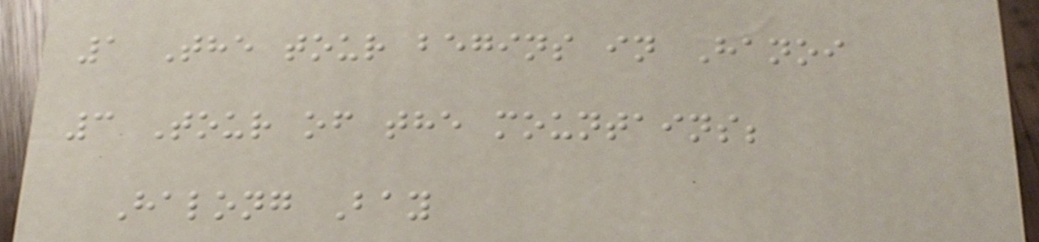1 The tour begins in Hanoi
3 Tour of the mountains;
Halong Bay
